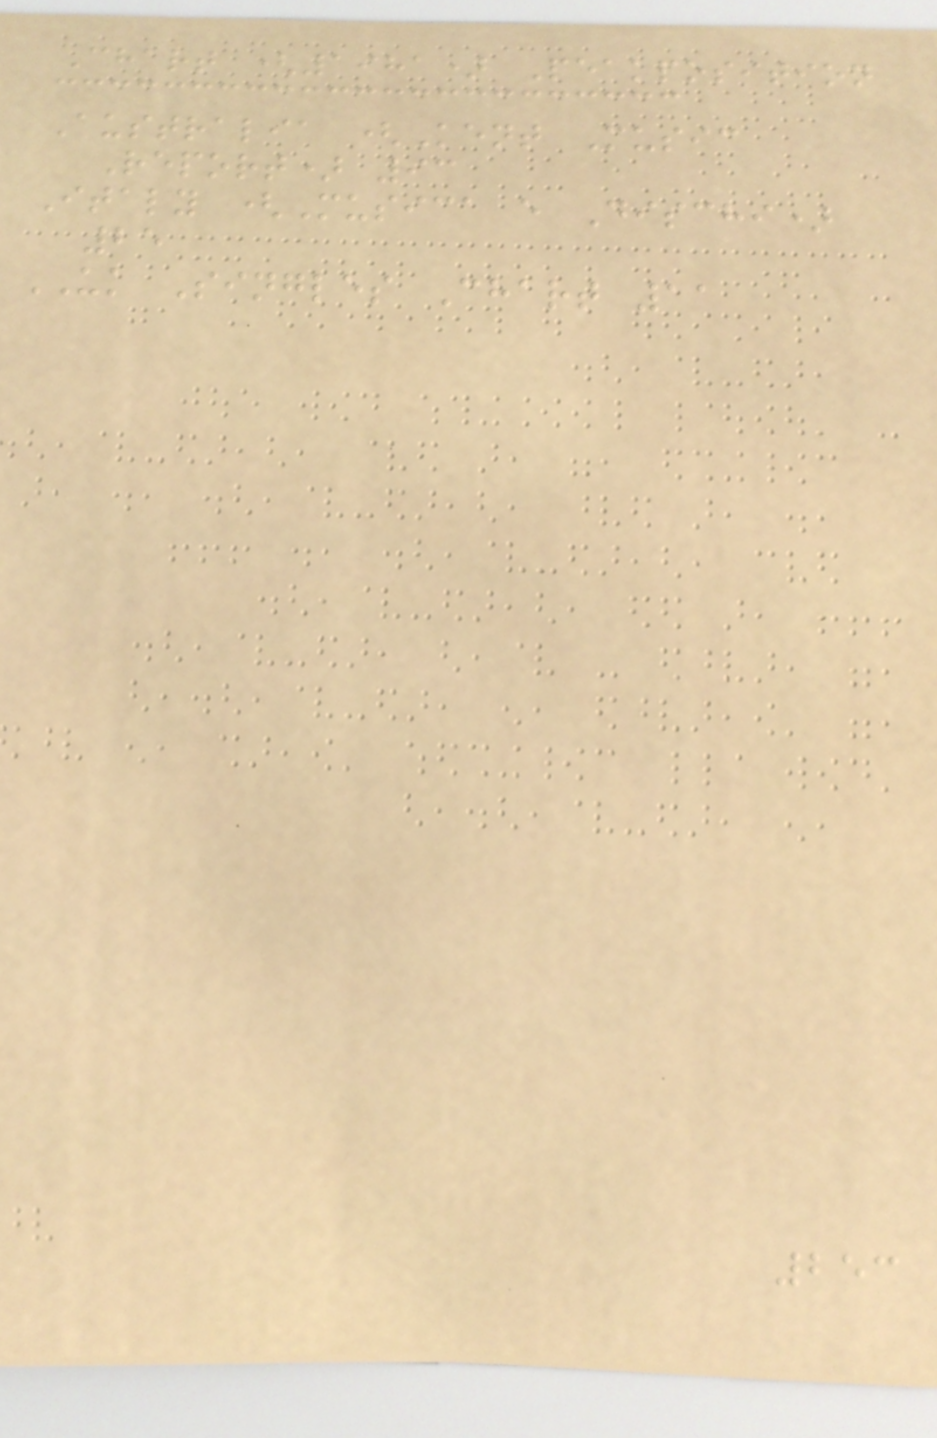Chart (1981) Peakposition
Australia (Kent Music
Report) 93
Italy (Musica e Dischi)
25
UK Singles Chart 11
253
